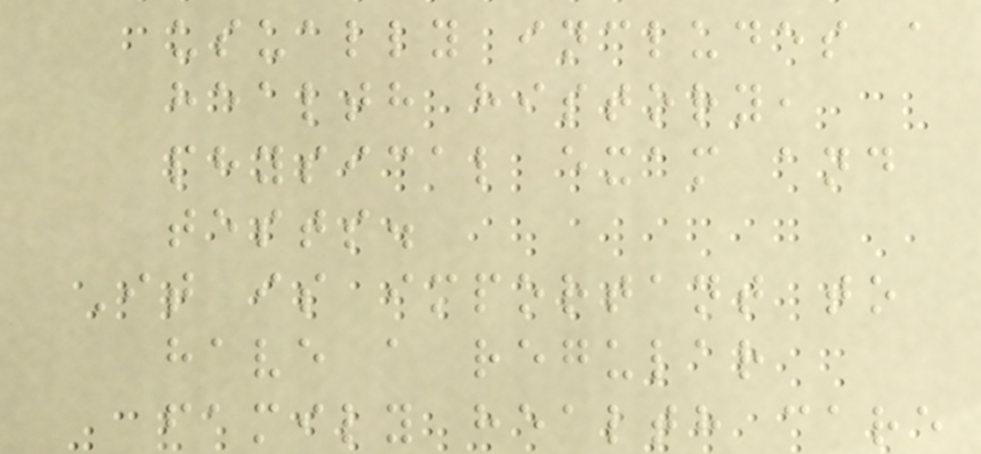usually includes a
health history,
physical exam and
tests.
It is important to
have a regular
family health care
